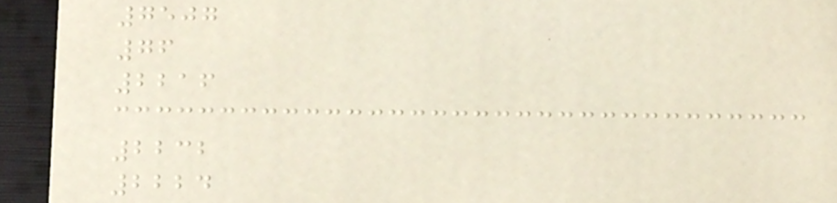7507
76
2216
2232
2224
